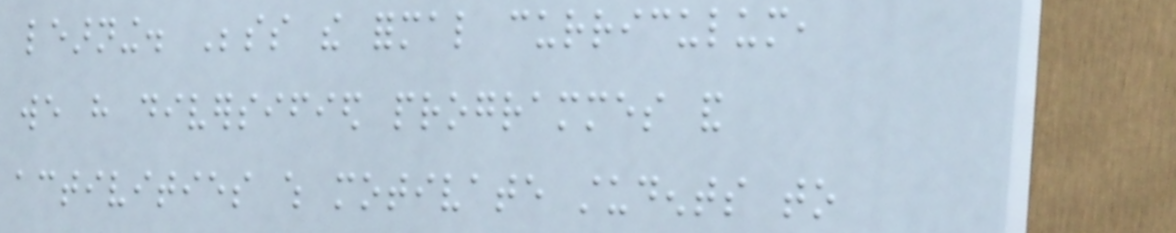learning. Besides the formal curriculum,
we have diversified programmes and
activities which motivate students to
